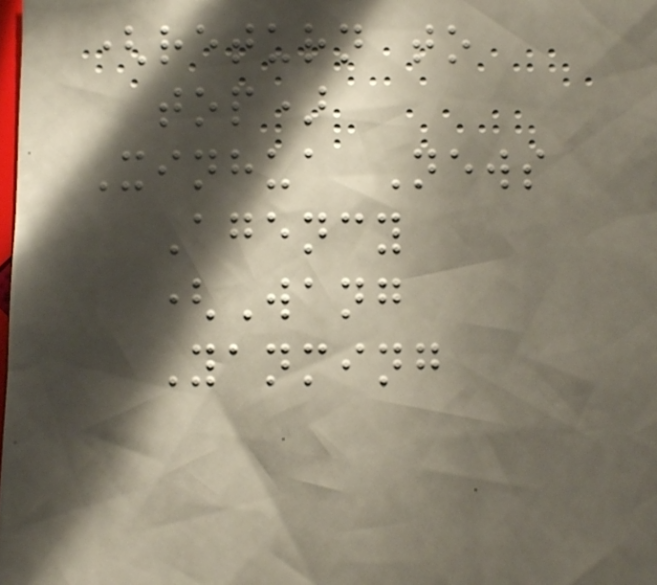(return to
top)
Xinhua News
Agency
(Wang
Yanming
